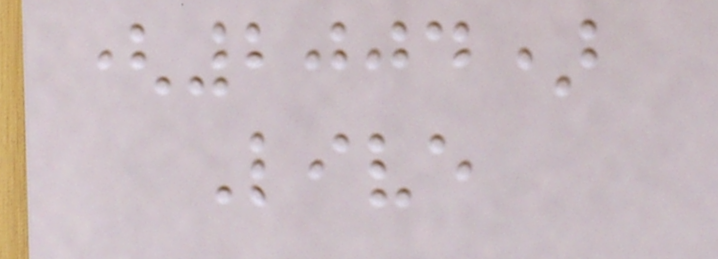(2004)
Live
